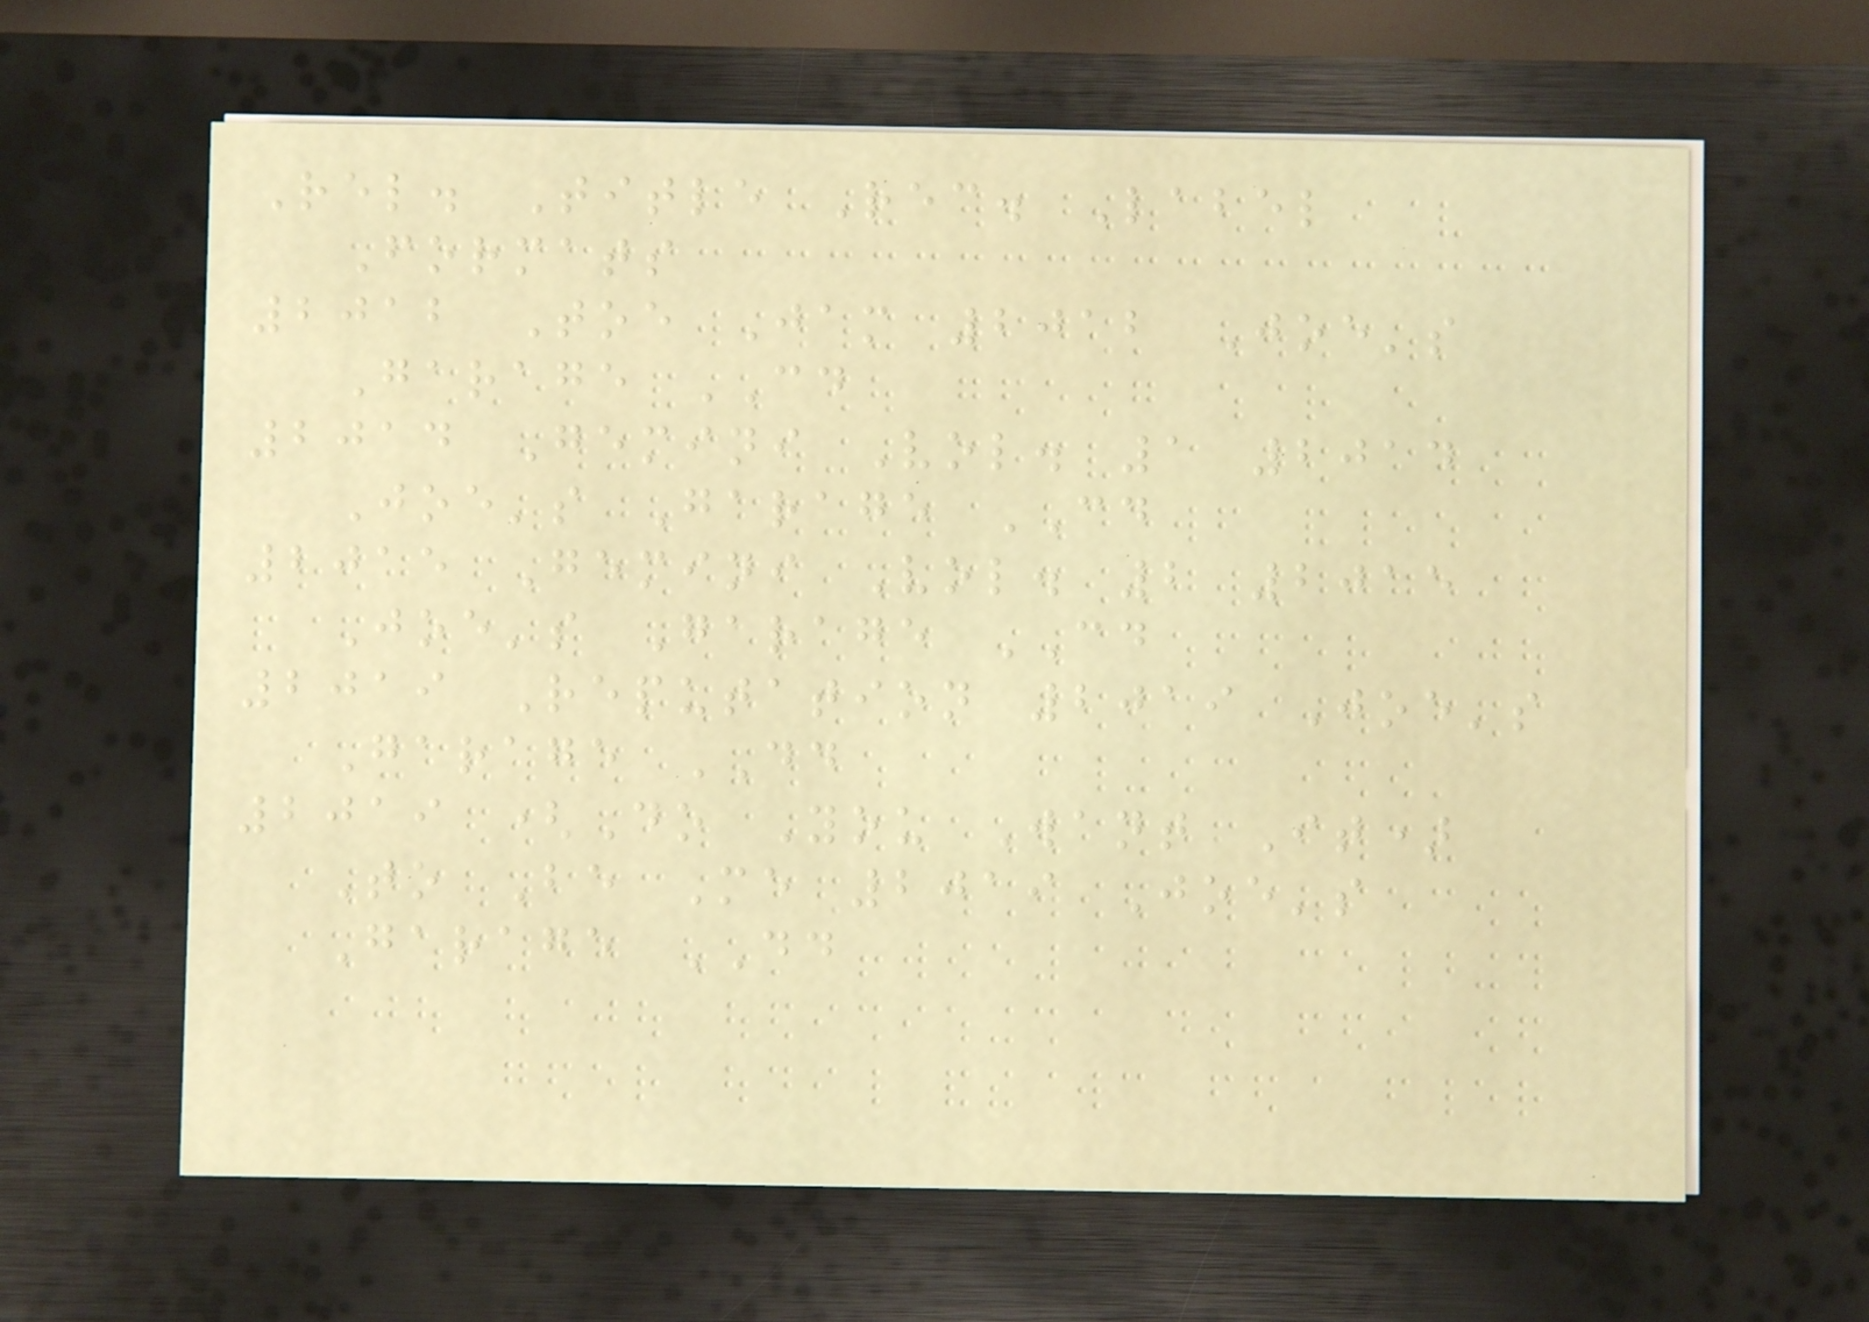Rel. Title Rec. Label
Formats
2012 Toe Jam 2012 Joe's
Garage CD
2014 Gemini Vol. 1 2014
Joe's Garage CD
2015 Gemini Vol. 2 2015
Joe's Garage CD
2019 Reputation 2019 Joe's
Garage DD
2019 (Do You Want It)
To Be Me 2019 Joe's
Garage DD
